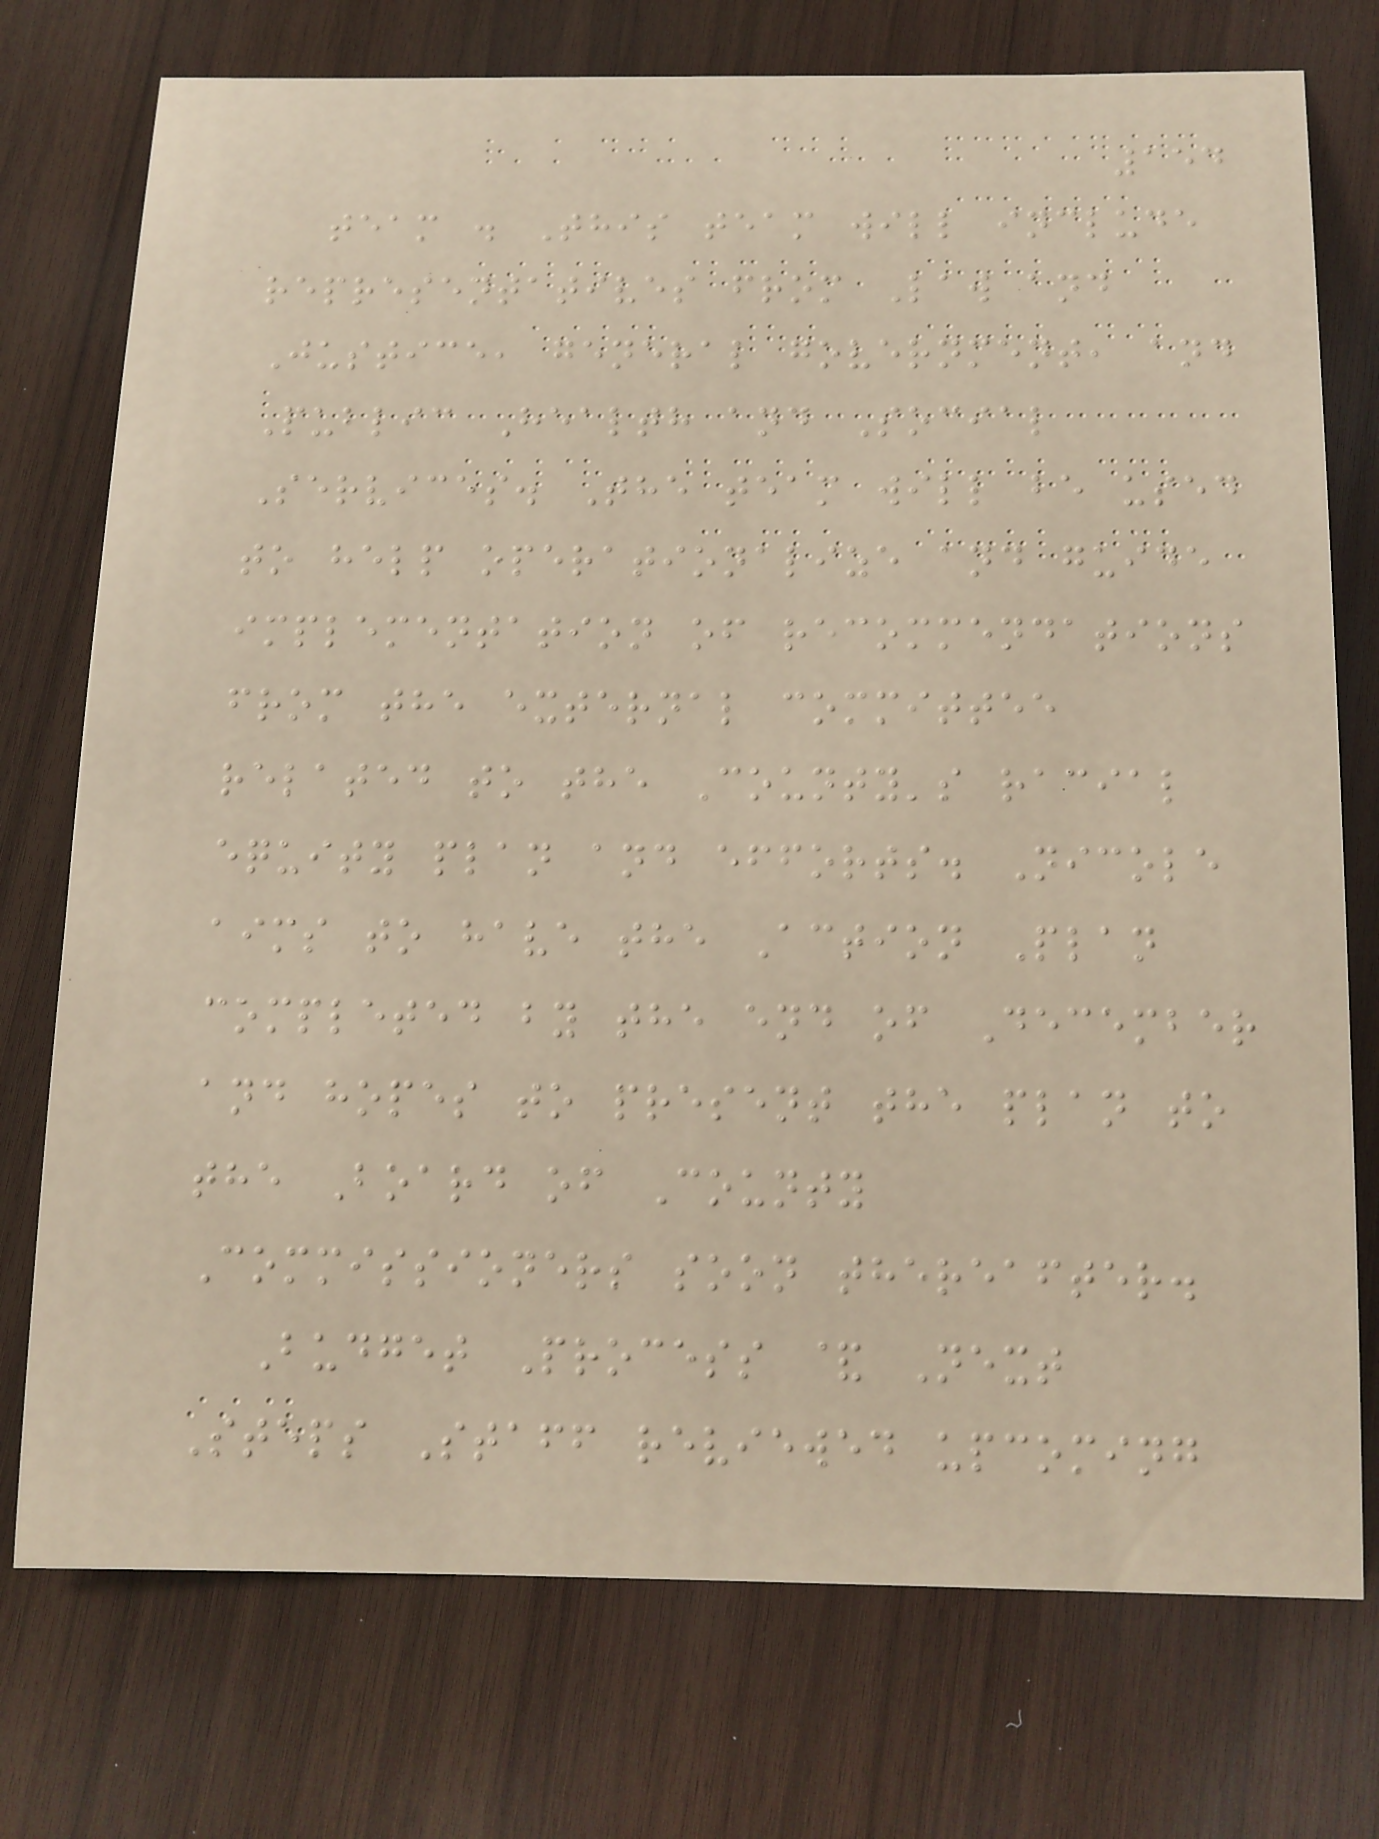154
team . This team will include
representatives from Law and
Justice, general government, and
Public Health and Social
Services. The team will be used
to help operationalize and guide
implementation of recommendations
from the external committee
related to the County's racial
equity plan and efforts. Nicole
aims to have the Action Plan
completed by the end of December
and hopes to present the plan to
the Board of County
Commissioners soon thereafter.
Budget Process & Next
Steps Staff reviewed upcoming
